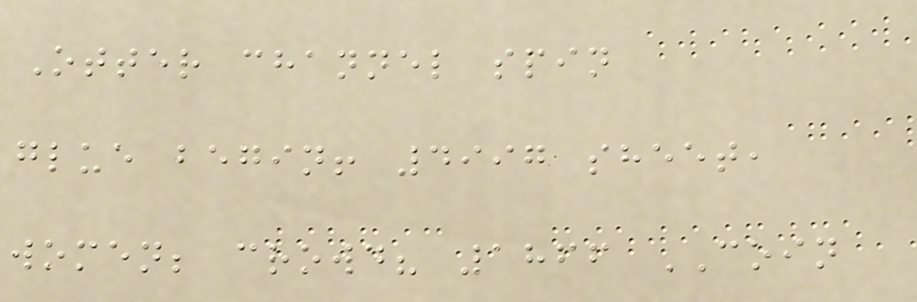Otter channel spin
glue begin! 4997 sheet,
women; crowd? 1866 COIN
